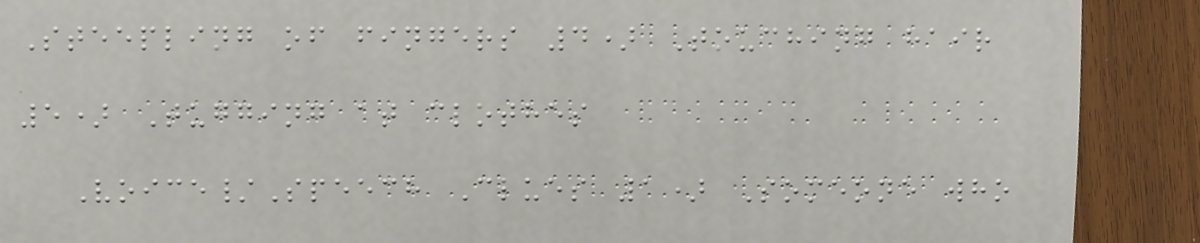Steepling of fingers 4) Touching hair
5) Tugging at clothes
Voice/Speech Clues 1) Someone who
